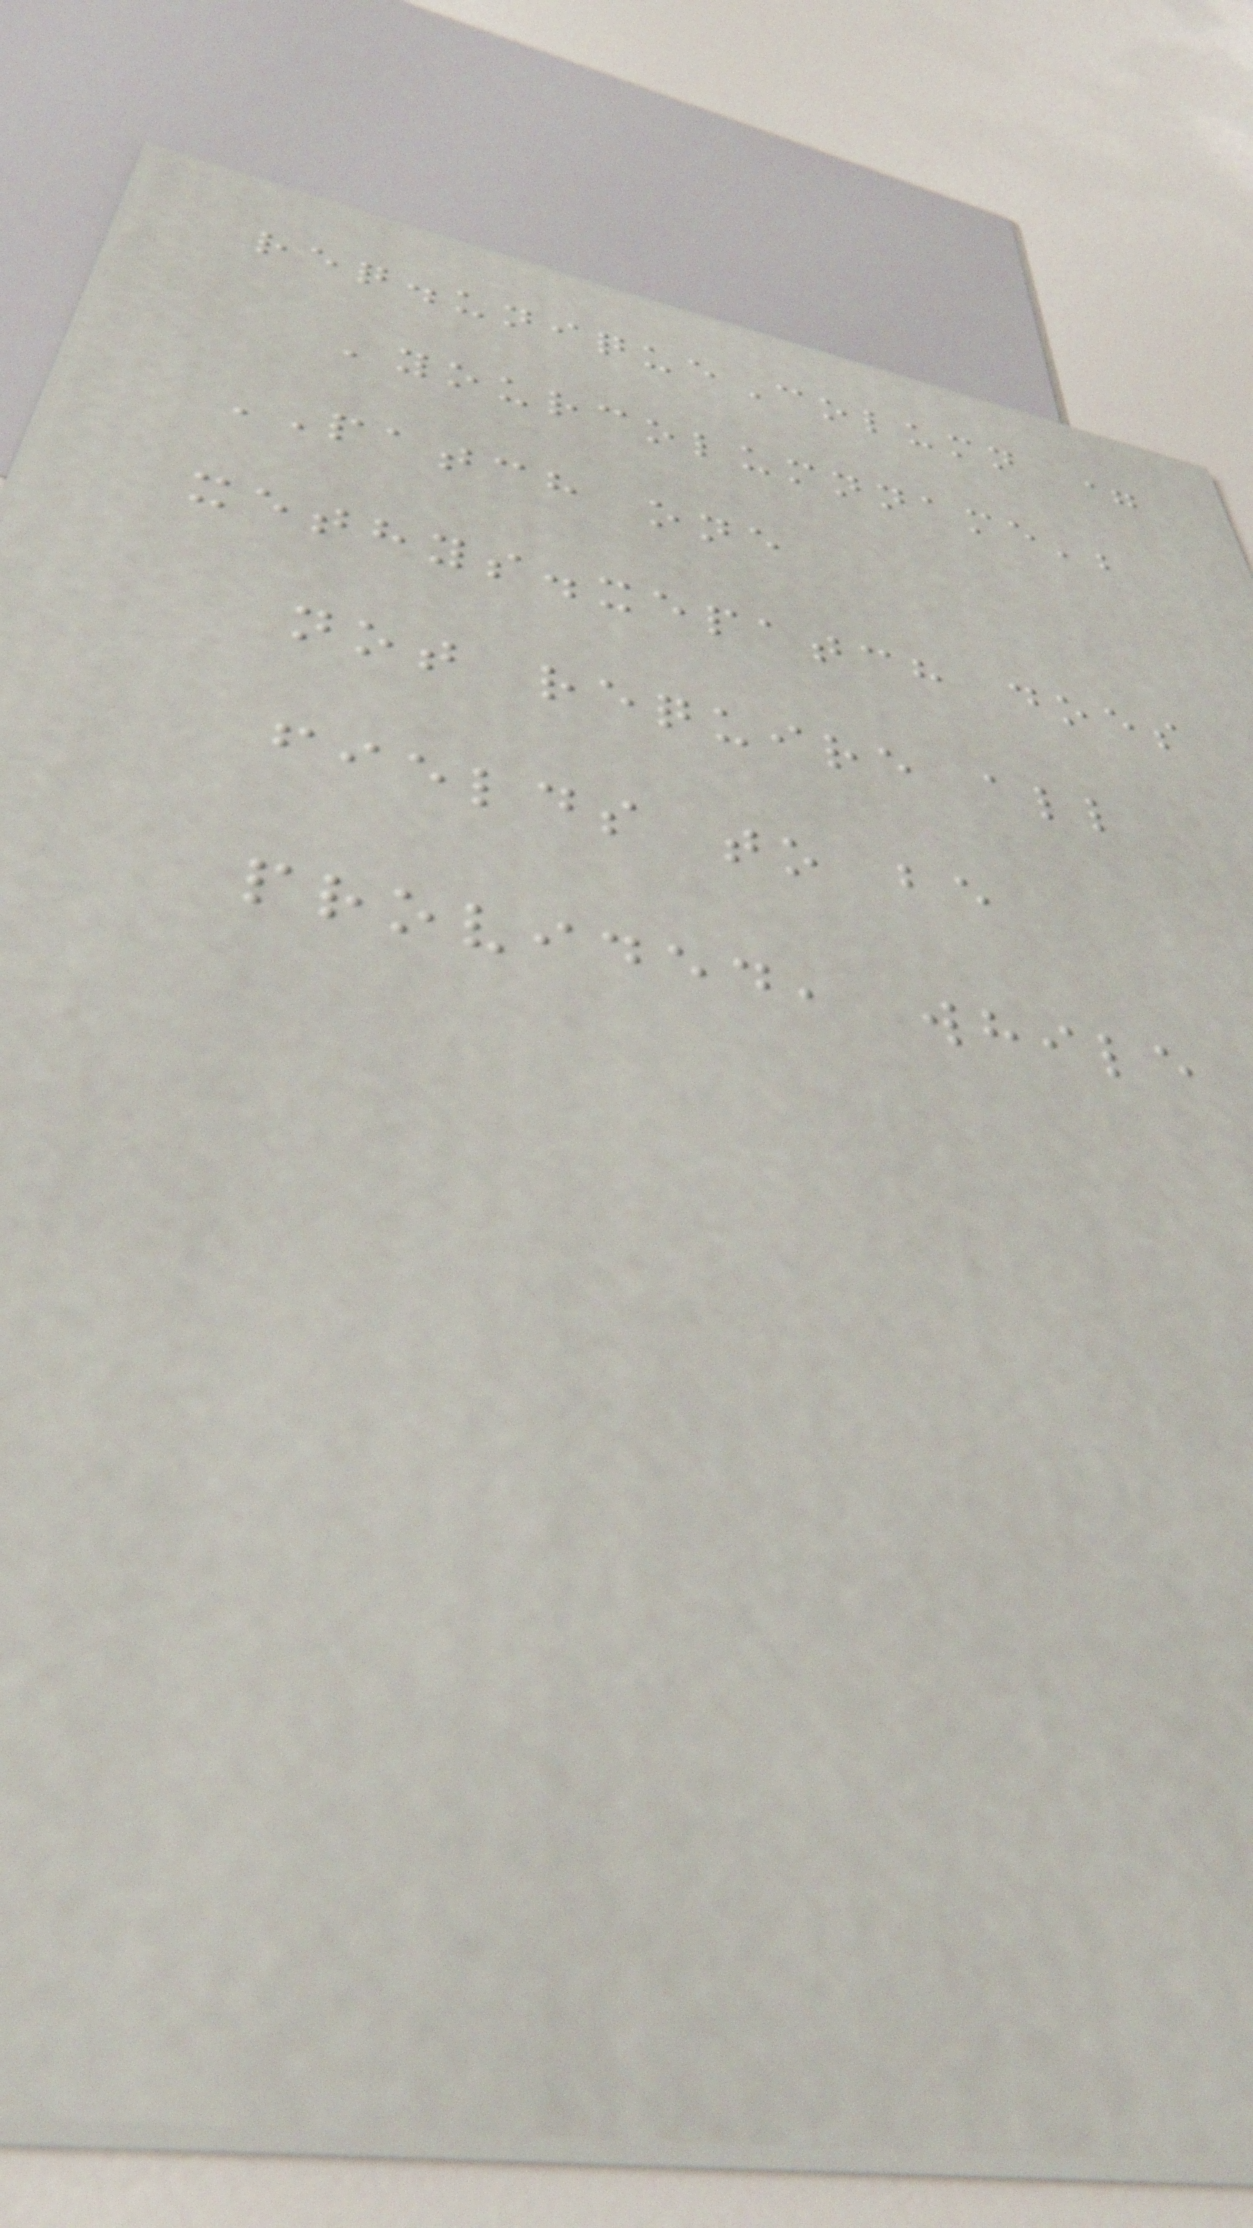req.uniqueColumn =
'yourcolumnname';
PATCH one
xethys.xepatch does
not require all
fields to be
provided, while
